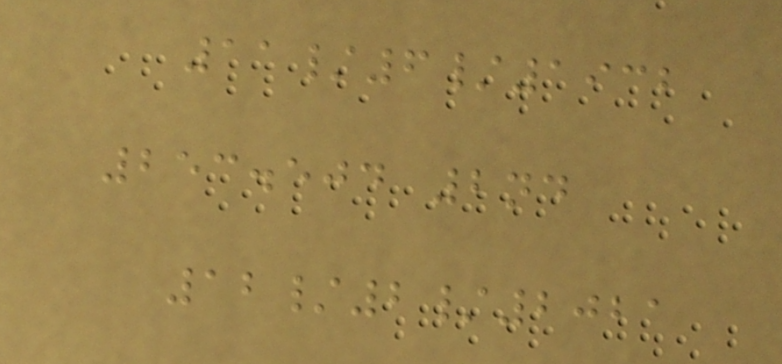11/6/1932
253.504 2nd
12/2/2021
